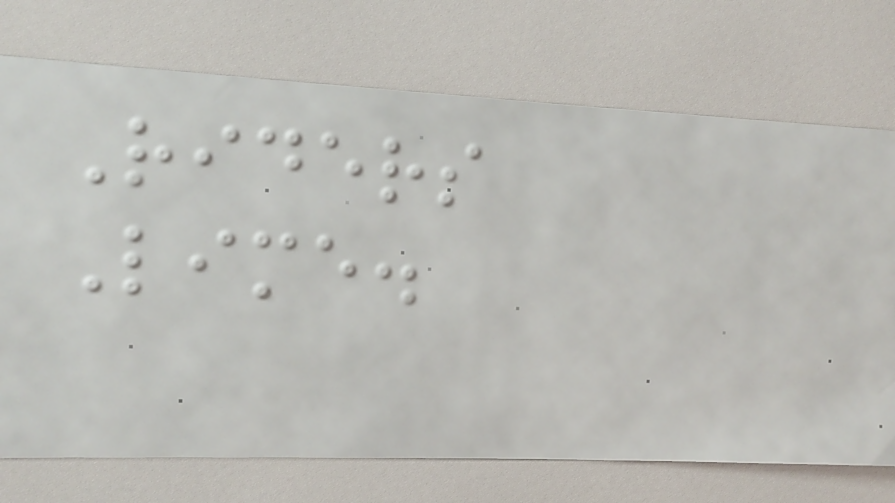Riders
Lime.
